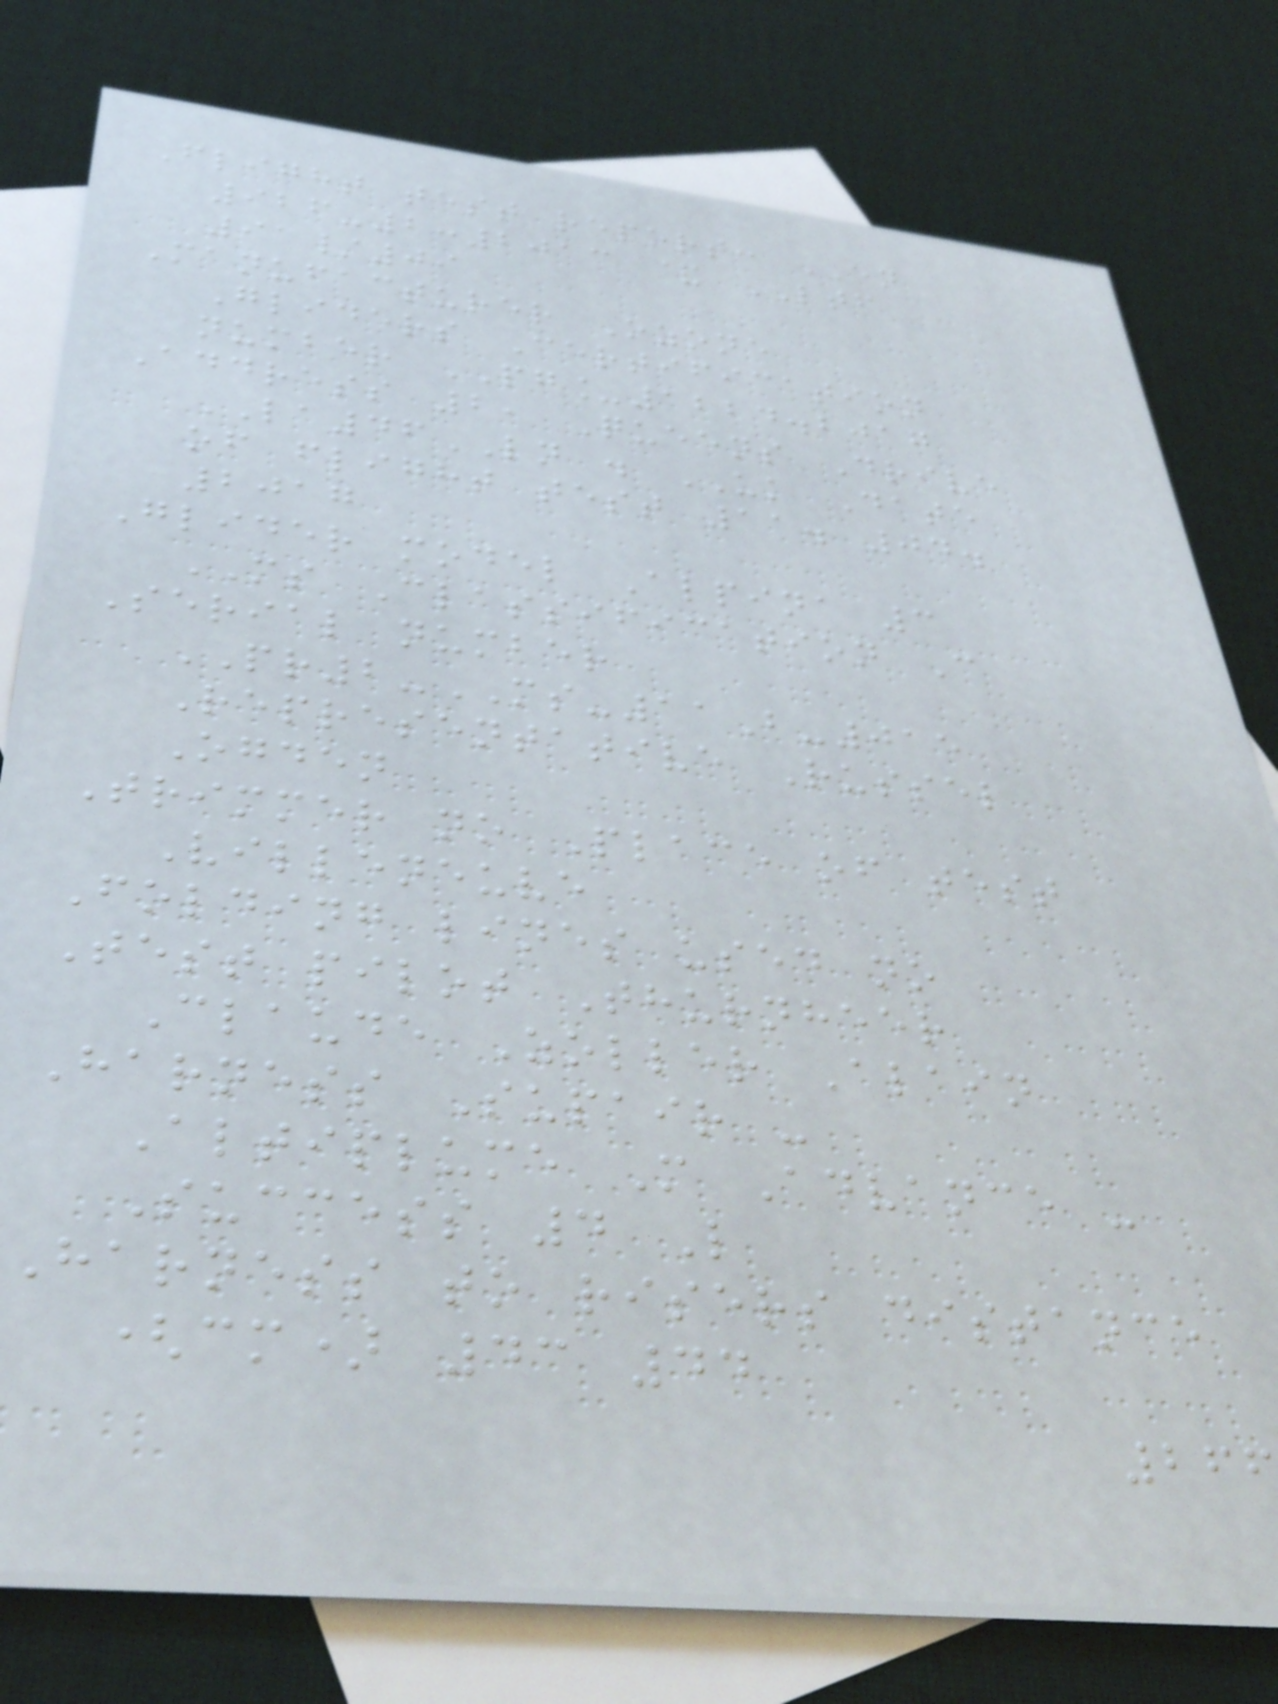Flight test report: EN
926-2:2013 & LTF
91/09
Manufacturer Ozone
Gliders Certification
number PG_1224.2017
Address 2, Queens Drive
LA46LN . UK Date
of flight test 11. 04.
2017
Glider model Alpina 3
MS Classification C
Serial number
PR2-MS-11B-015
Representative Russel
Ogden
Trimmer no Place of test
Villeneuve
Folding lines used no
Test pilot Thurnheer
Claude Zoller Alain
Harness Supair -
Altiplume M Advance -
Success 4 L
Harness to risers distance
(cm) 43 44
